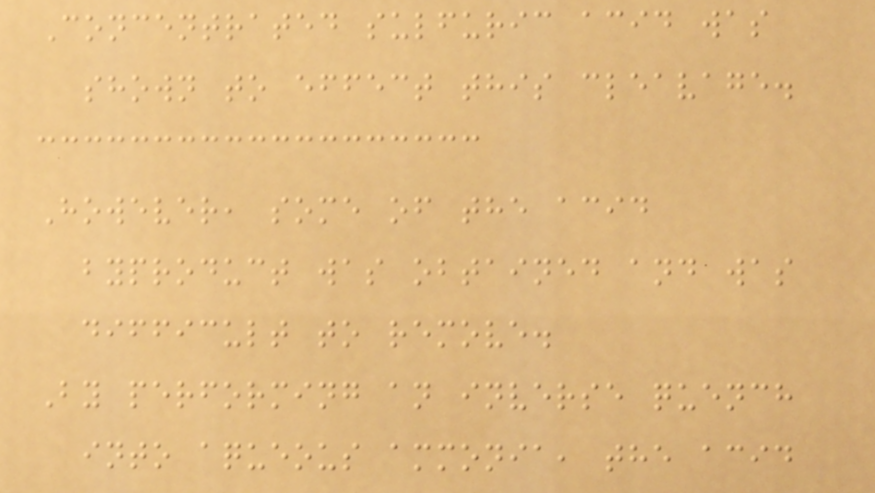Concentrated sulfuric acid was
shown to effect this cleavage.
However, some of the acid
byproduct was obtained and was
difficult to remove.
By performing an inverse quench
into aqueous ammonia, the acid
